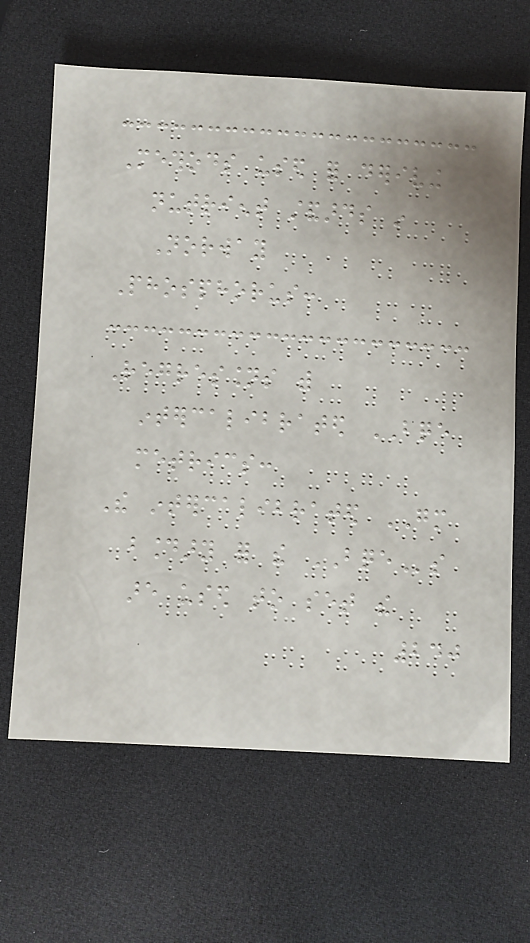Methods used for deriving
nutrient standards in
Norway
Phosphorus:
Regressions with
intercalibrated BQE
metrics:
The intercalibrated GM
boundary for the BQEs
are used to set the
240
